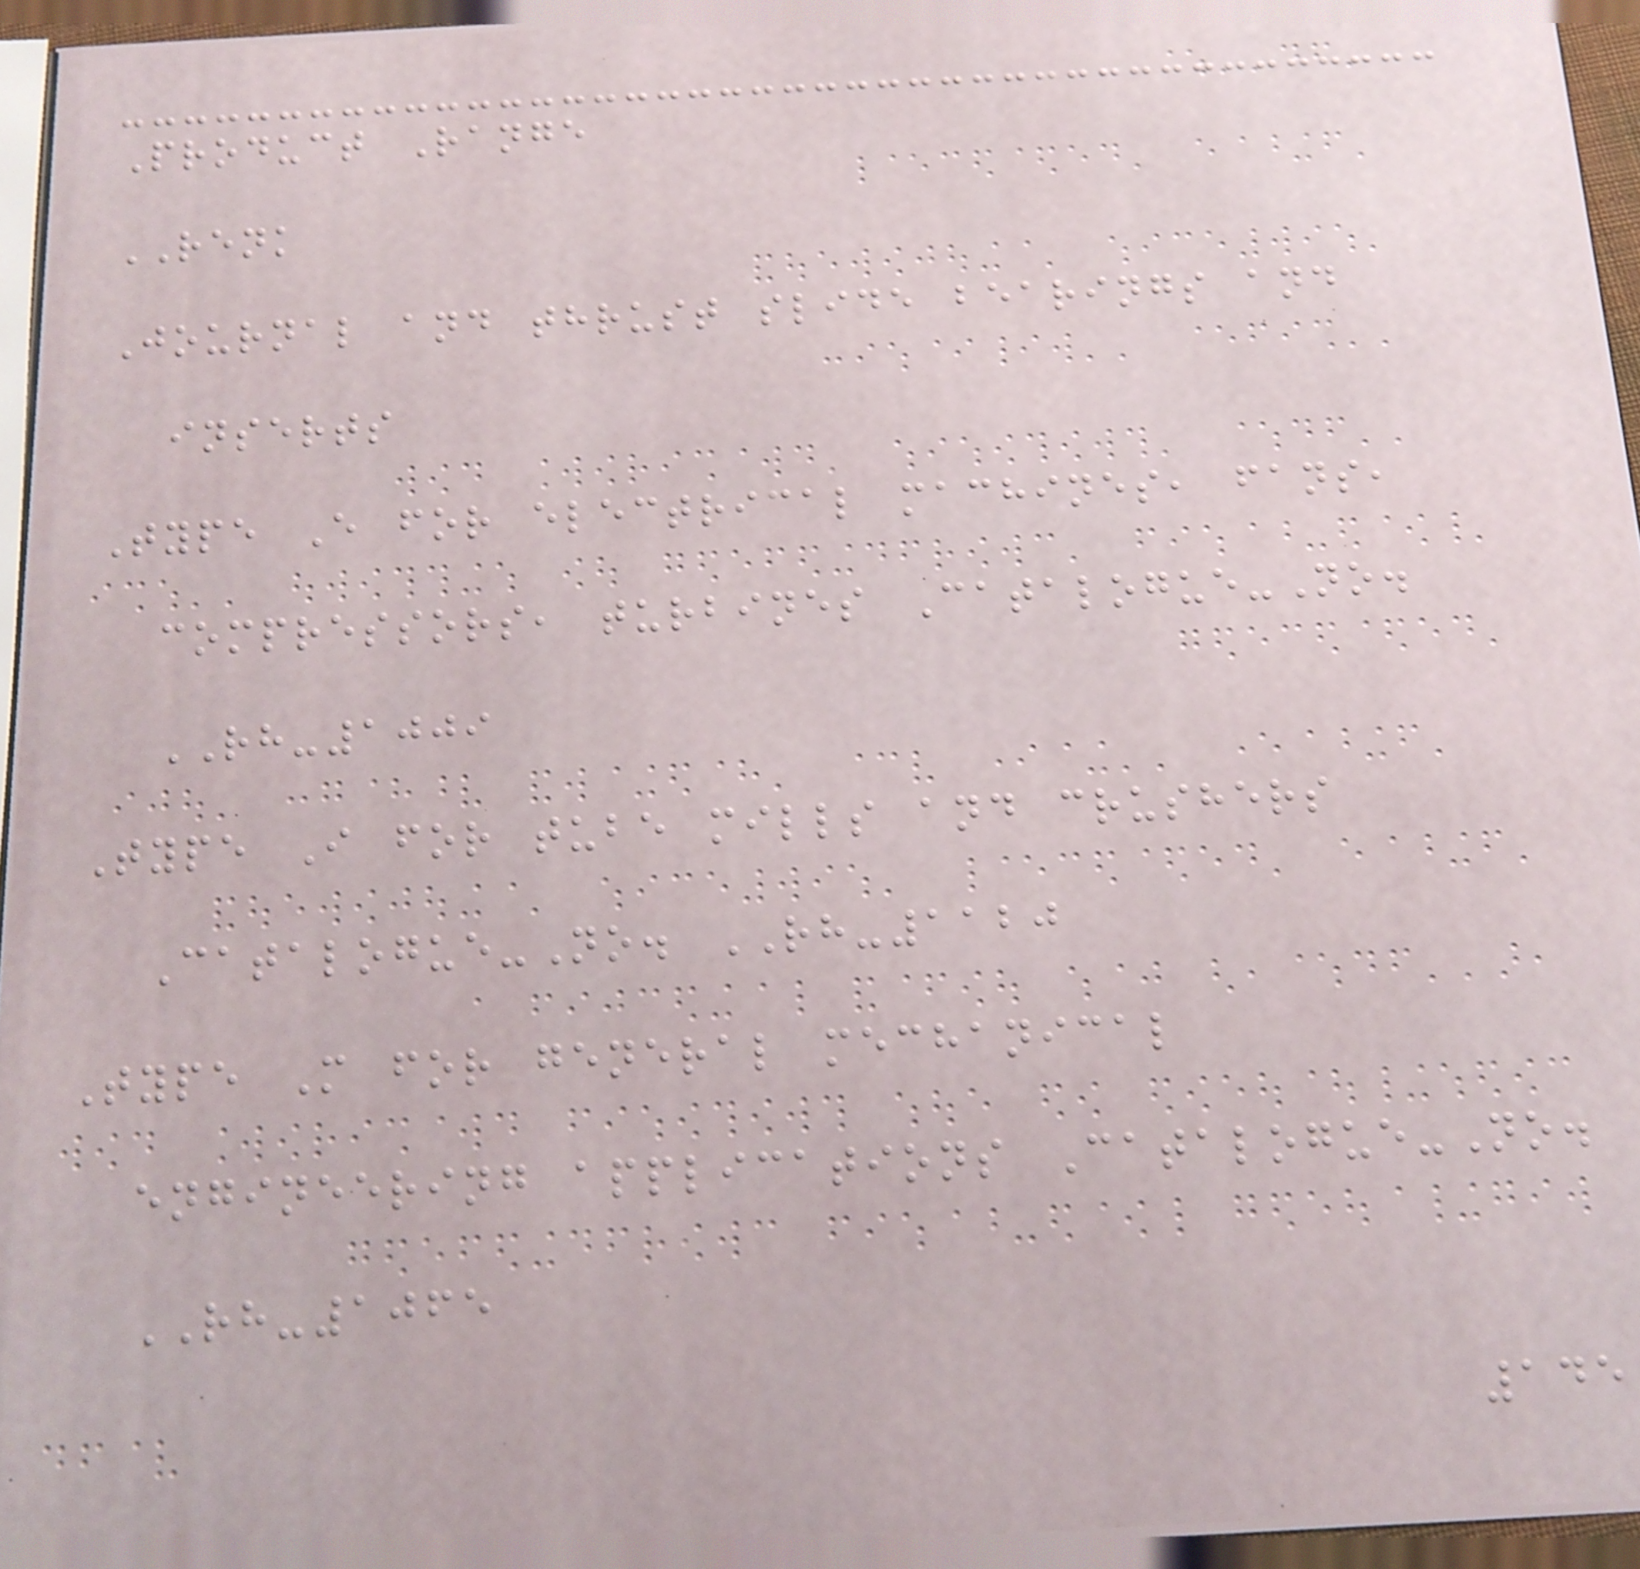Product Range
RENK
Journal and thrust slide bearings and
inserts
Type E for electrical machines, fans,
compressors, turbines Catalogue-No.
RH-1009
Type I for tube mills and crushers
Catalogue-No. RH-1120
Type M for general mechanical
engineering applications Catalogue-No.
RH-1065
145
